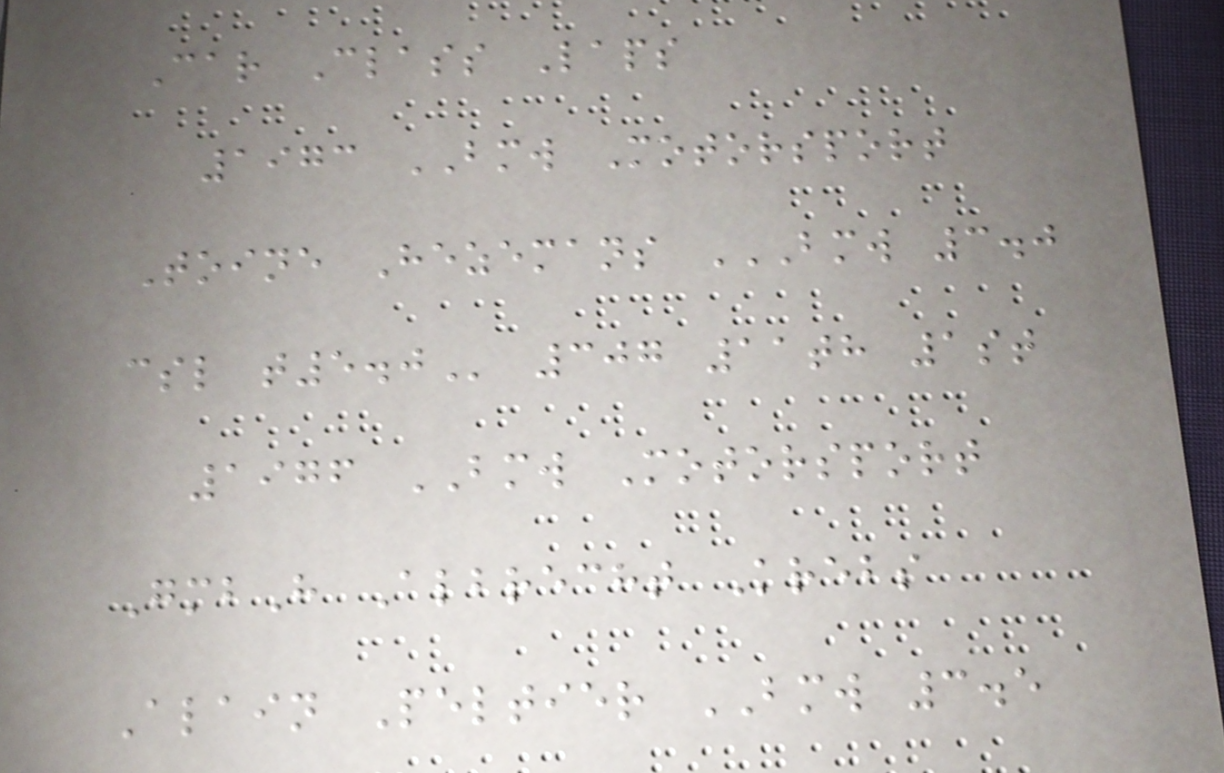Car Class Laps
1973 BMW Motorsport
Toine Hezemans BMW 3.0
CSL T5.0 307 11th 1st
1976 BMW Motorsport
GmbH Albrecht Krebs
Alain Peltier BMW 3.5
